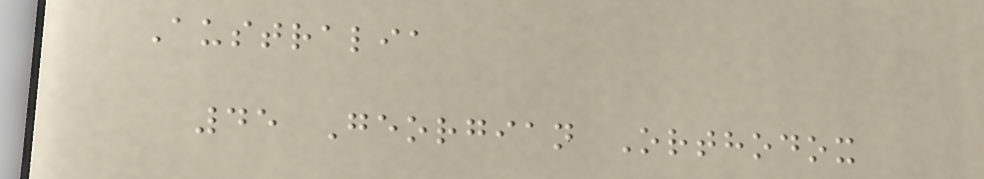Australia
45 Georgian Orthodox
